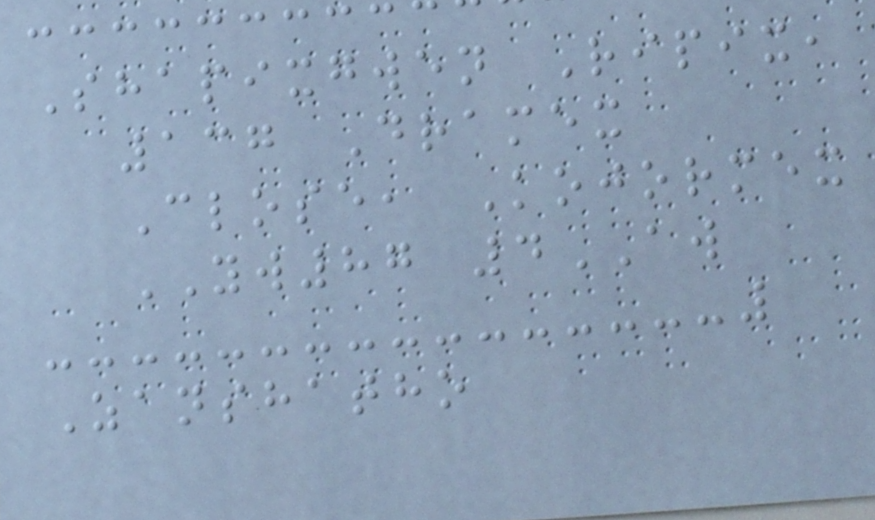Shapixgwen Ripix,
137 Dramex
Close, Kojormex
YW87 4AW
Zanshatho
